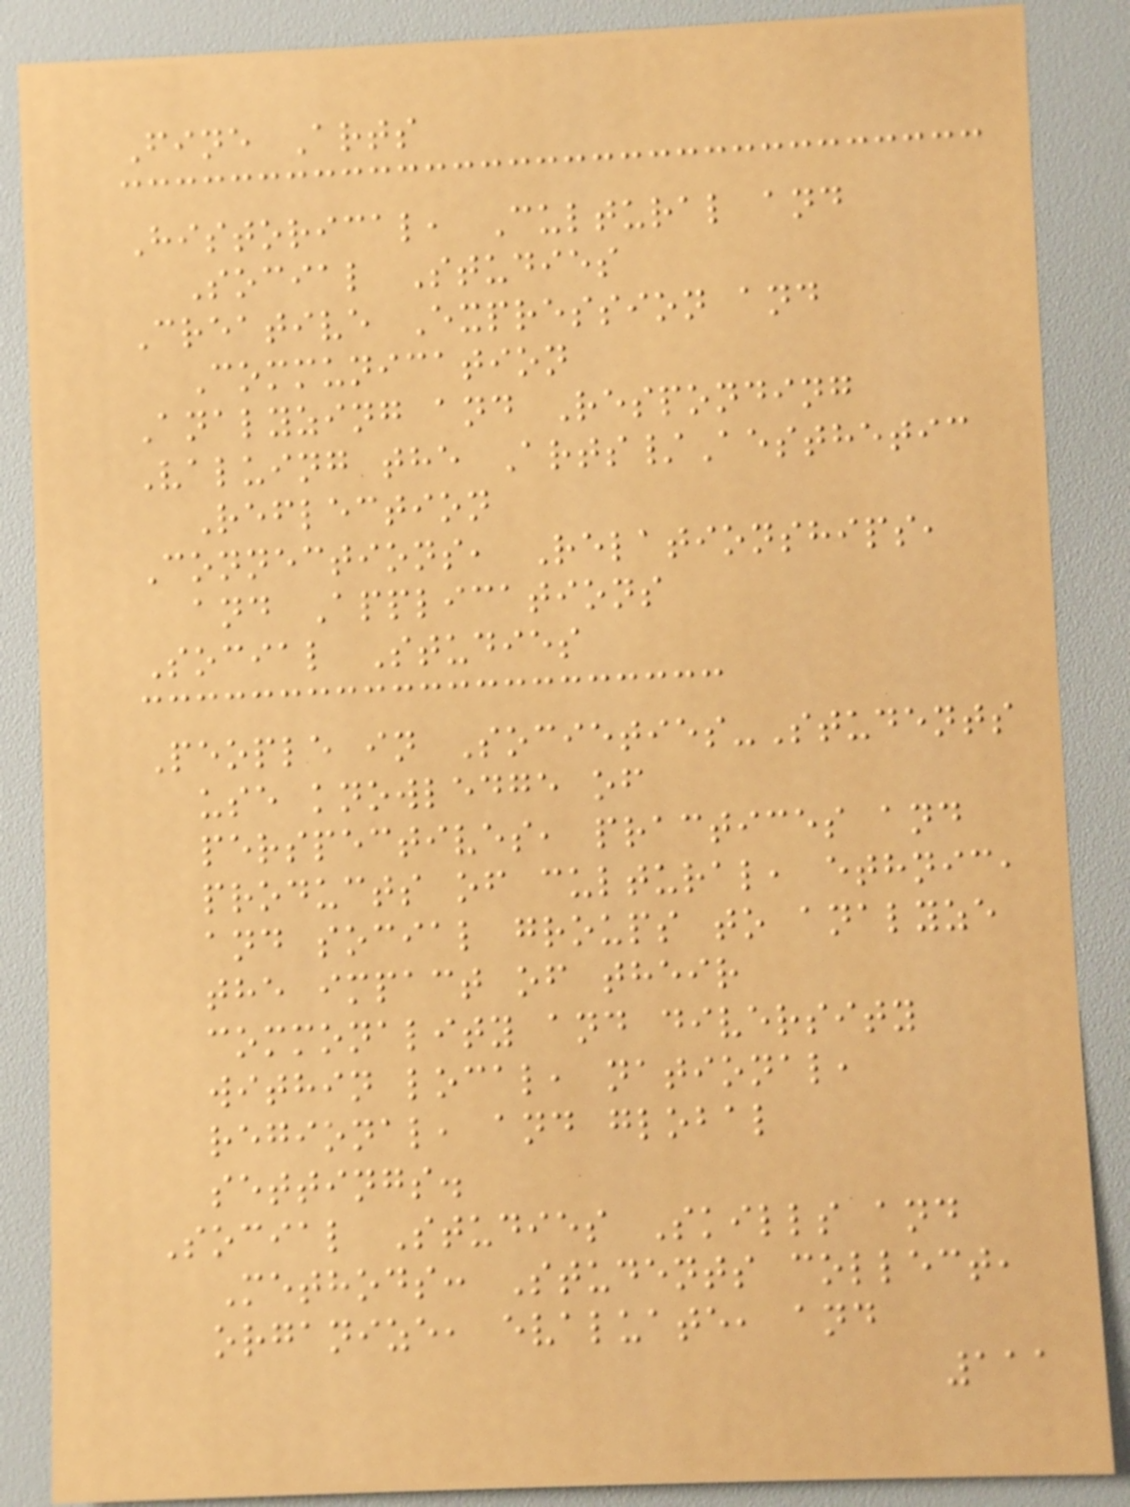Fine Arts
Historical, Cultural and
Social Studies
Creative Expression and
Communication
Analyzing and Responding
Valuing the Arts/Aesthetic
Reflection
Connections, Relationships,
and Applications
Social Studies
People in Societies-Students
use knowledge of
perspectives, practices and
products of cultural, ethnic,
and social groups to analyze
the impact of their
commonality and diversity
within local, national,
regional, and global
settings.
Social Studies Skills and
Methods: Students collect,
organize, evaluate, and
111
